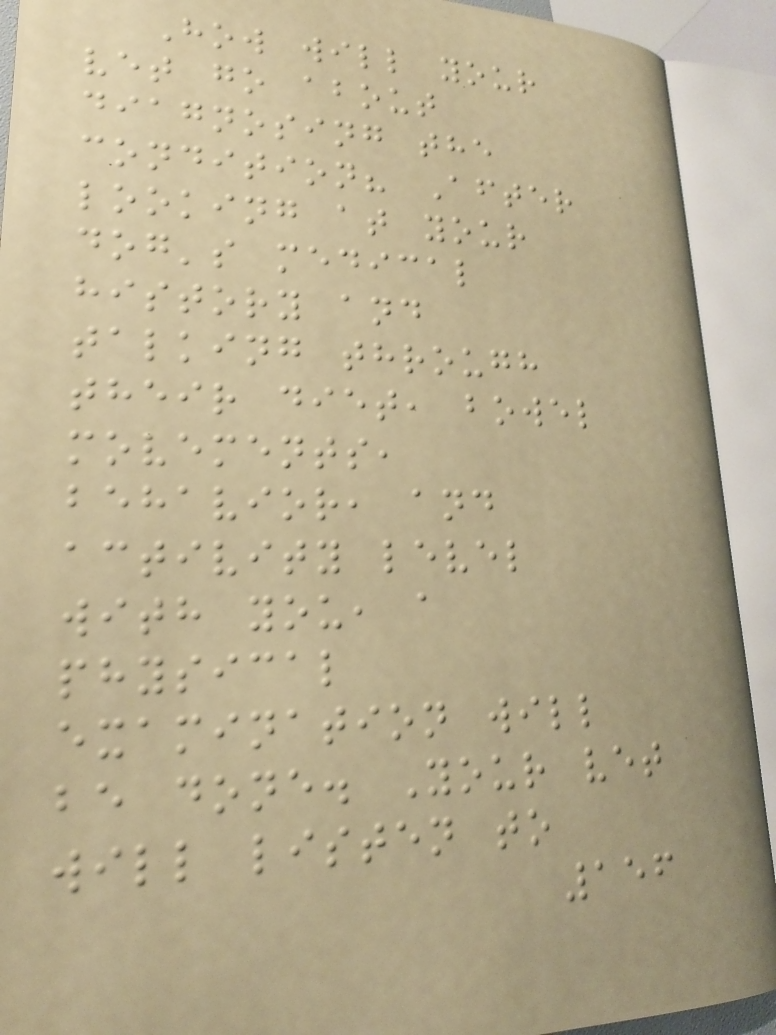How will your
vet go about
diagnosing the
condition? After
looking at your
dog's medical
history and
talking through
their diet, bowel
movements,
behavior, and
activity level
with you, a
physical
examination will
be done. Your vet
will listen to
156
